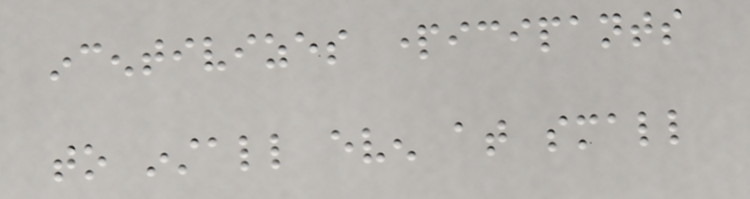incentivizes participants
to install even at small
